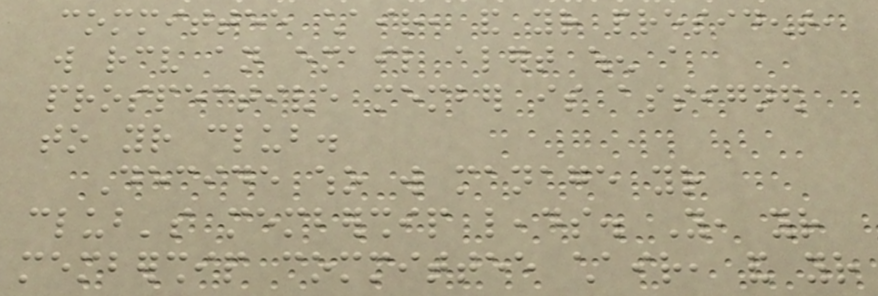committee chair, and your president,
will receive an email alert when a
prospective member is assigned
to your club.
Decide who will manage your
club's membership leads. You, your
membership committee chair, and your
